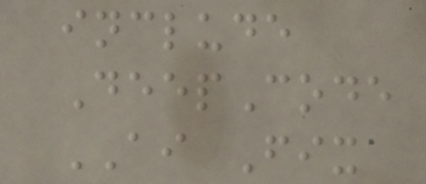include
DeepCode
AI Fix
